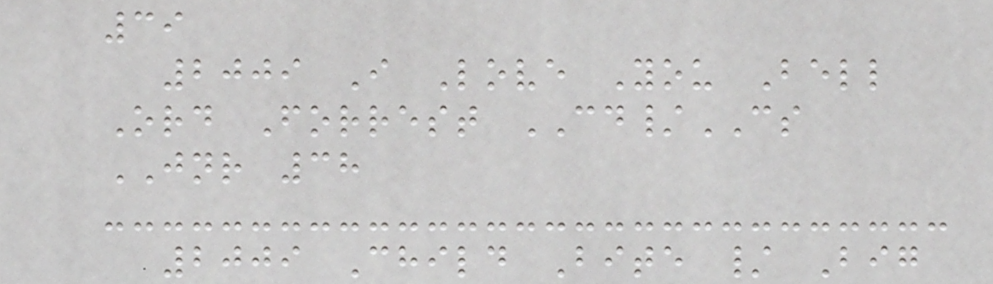39
2009 I Love You Bell
Ord Forrest CD/CS
JNR 38
2009 Child Bite / Big
